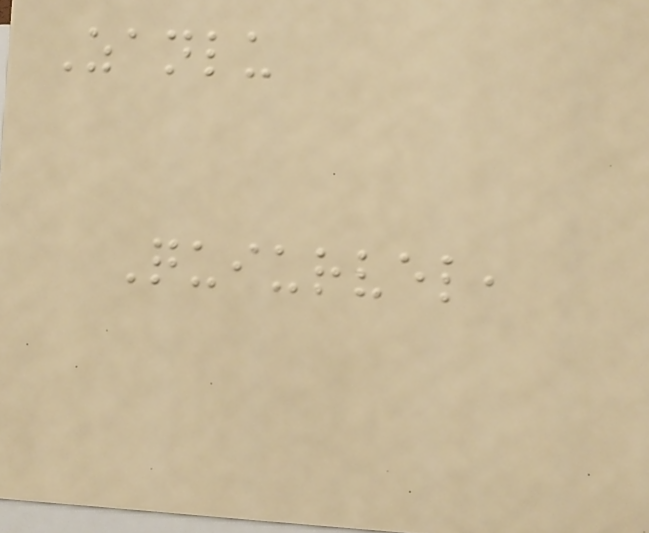Zanlu
Quiurvel,
